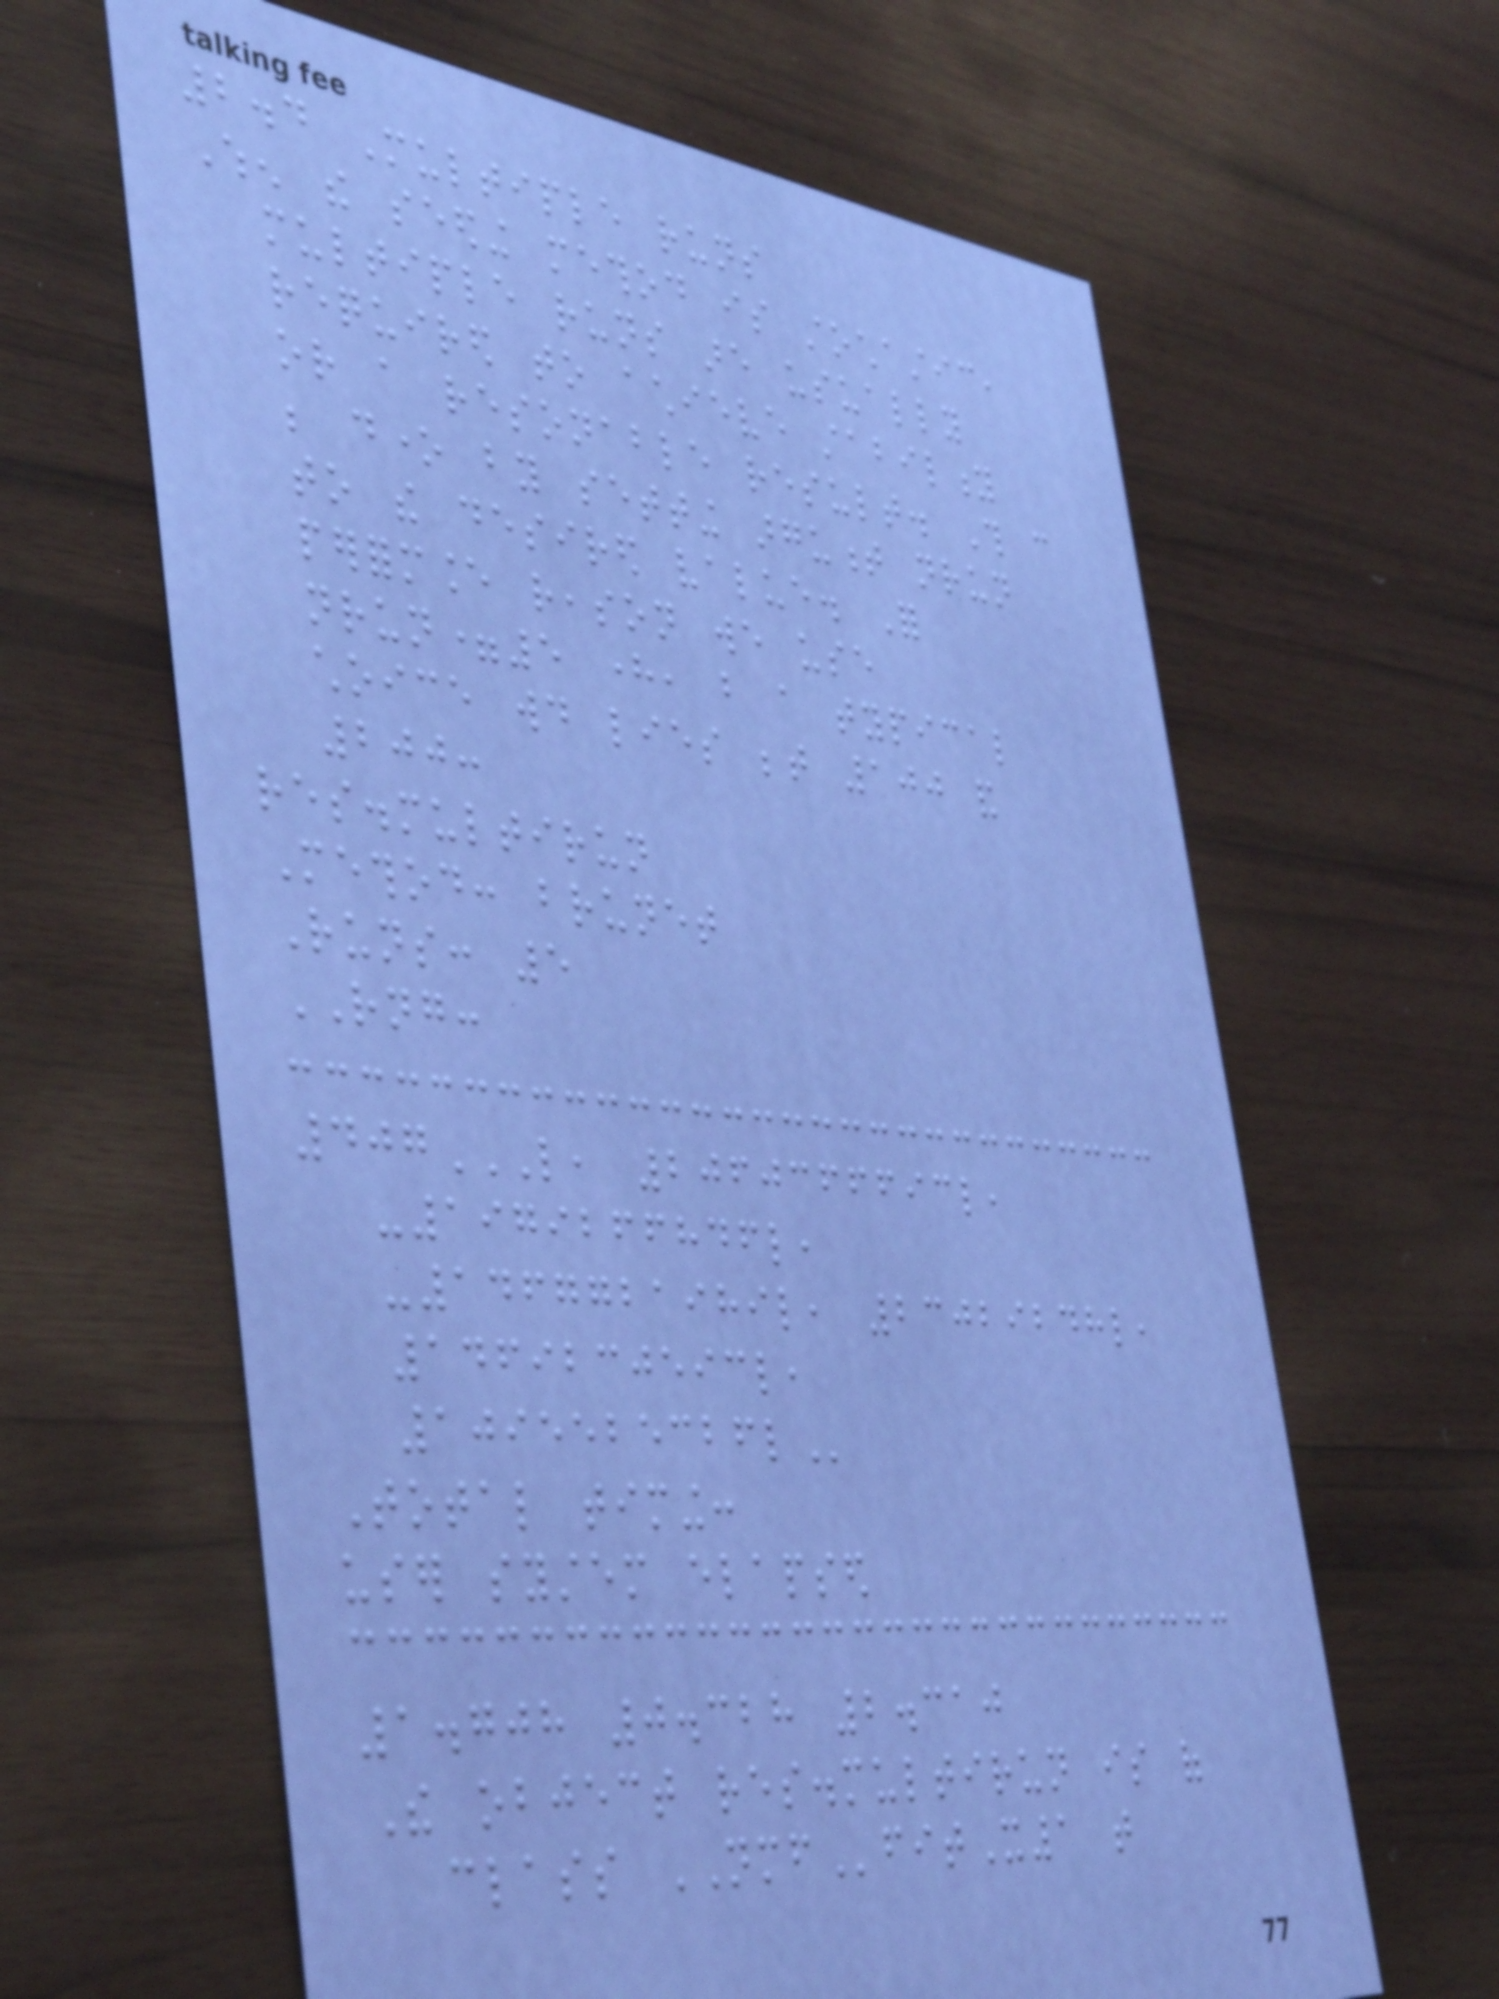2.4 Multiple runs
When the seeding method is stochastic,
multiple runs are usually
required to achieve stability
or a resonable result. This can
be done by setting argument nrun
to the desired value. For
performance reason we use
nrun=5 here, but a typical
choice would lies between 100 and
200:
res.multirun
Method: brunet
Runs: 5
RNG:
407L, 2060366693L,
-1979266846L,
-1467721989L, 23029248L,
1469230593L,
1095525326L
Total timing:
user system elapsed
1.708 0.328 2.310
The object res.multirun is of
class NMFfitX1 that
